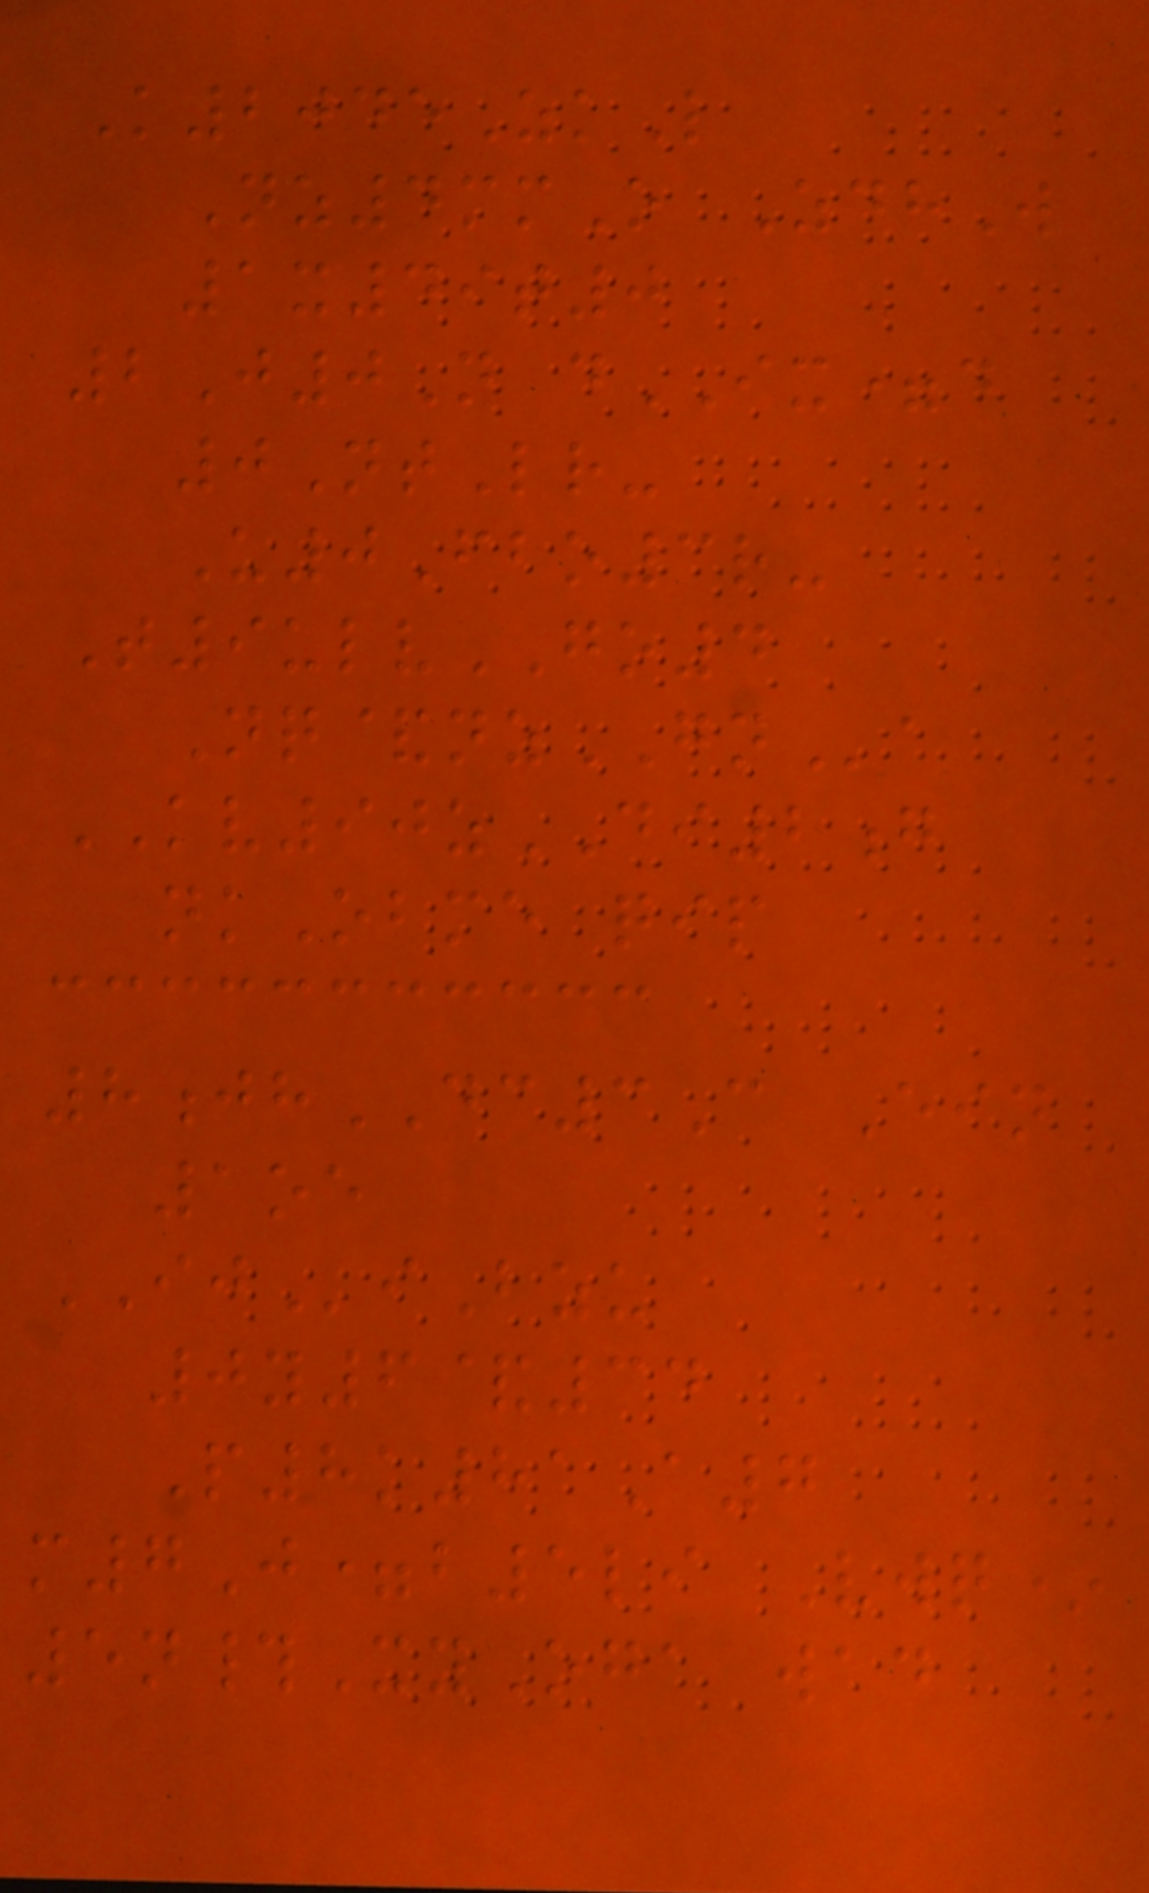K2045ZkL
Nz4mmO ZdhW
1x49t0
2J0N dIX=d
0NtLr-
U0Fbo3r-
T9ulvGO4
Nq&nzGNa
KV90zDI2g
nkObme qip
8jhDC3C Ein
1oe
IJiBzu
0y6&34
P8k81A7
m7J=b5li Vwq*
5n#XyOga wad
